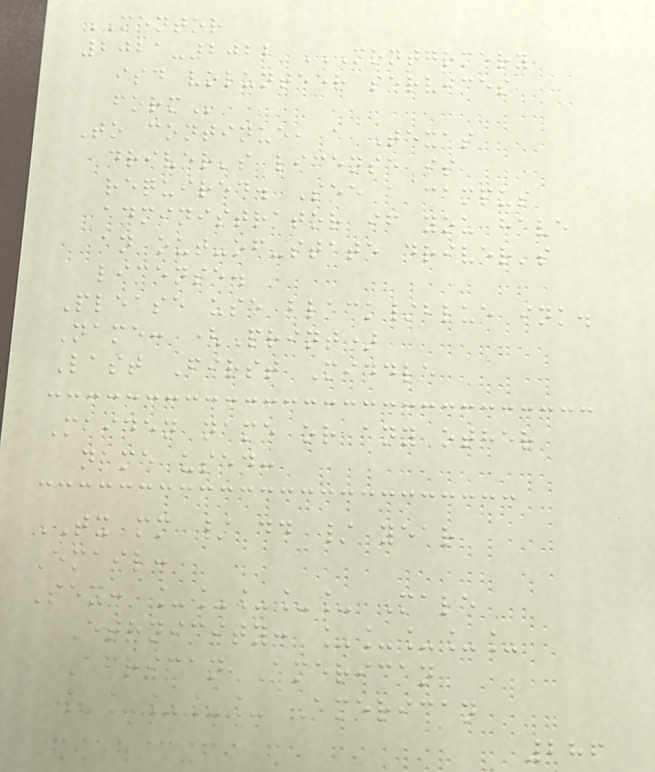MENTOR
2021-2022 MONTGOMERY
ISD VOLUNTEER SERVICES
FORM
To continue, a Texas
driver's license is
required. See a campus
administrator if you have
an out-of-state driver's
license.
Please use black/blue ink.
Name: (Print)
Last First Middle
Maiden name or any other
name used:
TX mm / dd / year
Email:
Sex: _____ Male
Ethnicity: _____
African American
_____ American
286
